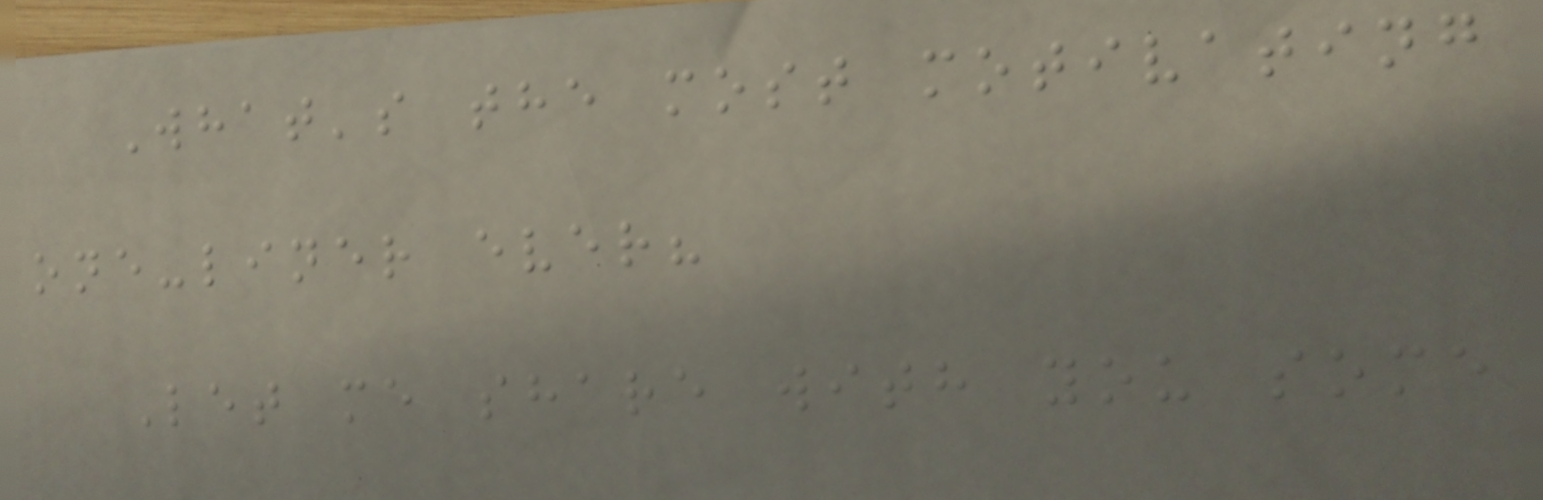What's the most motivating
one-liner ever?
Let me share with you some
